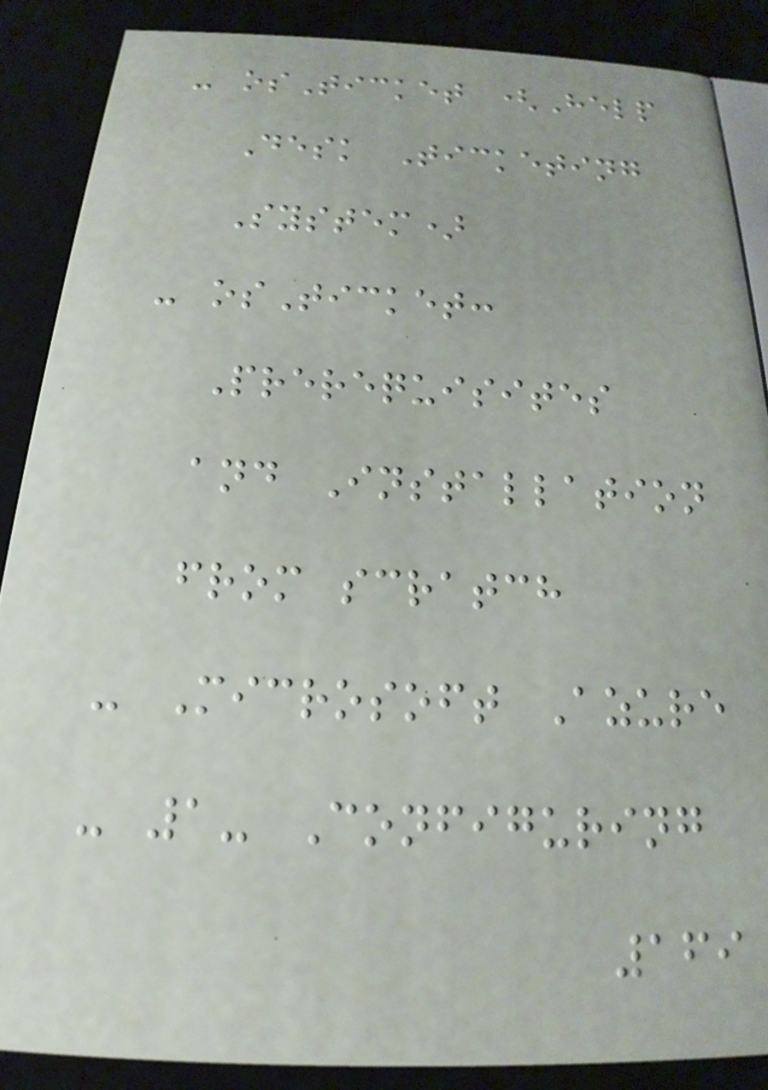- osTicket (Help
Desk Ticketing
System)
- osTicket:
Prerequisites
and Installation
from scratch
- Microsoft Azure
- 1- Configuring
169
